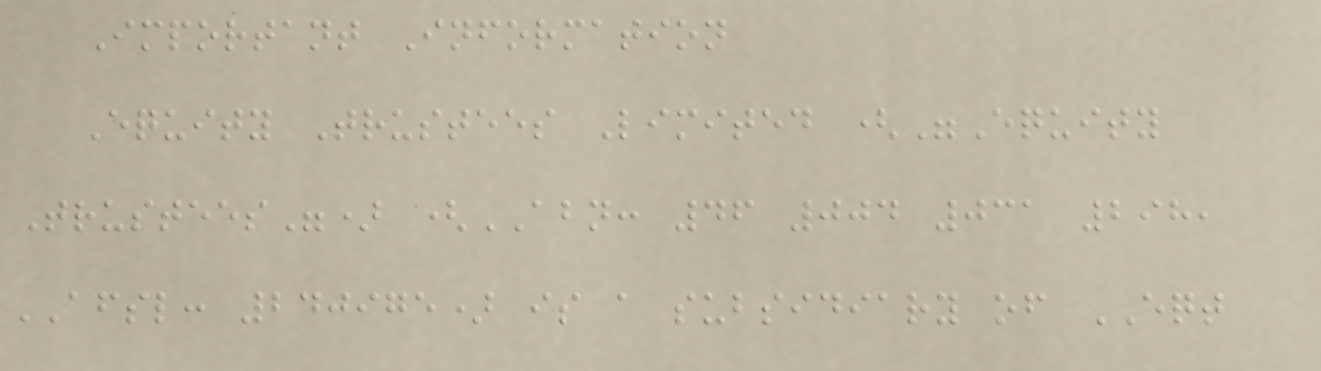Important Information
Equity Trustees Limited ("Equity
Trustees") (ABN: 46 004 031 298,
AFSL: 240975) is a subsidiary of EQT
